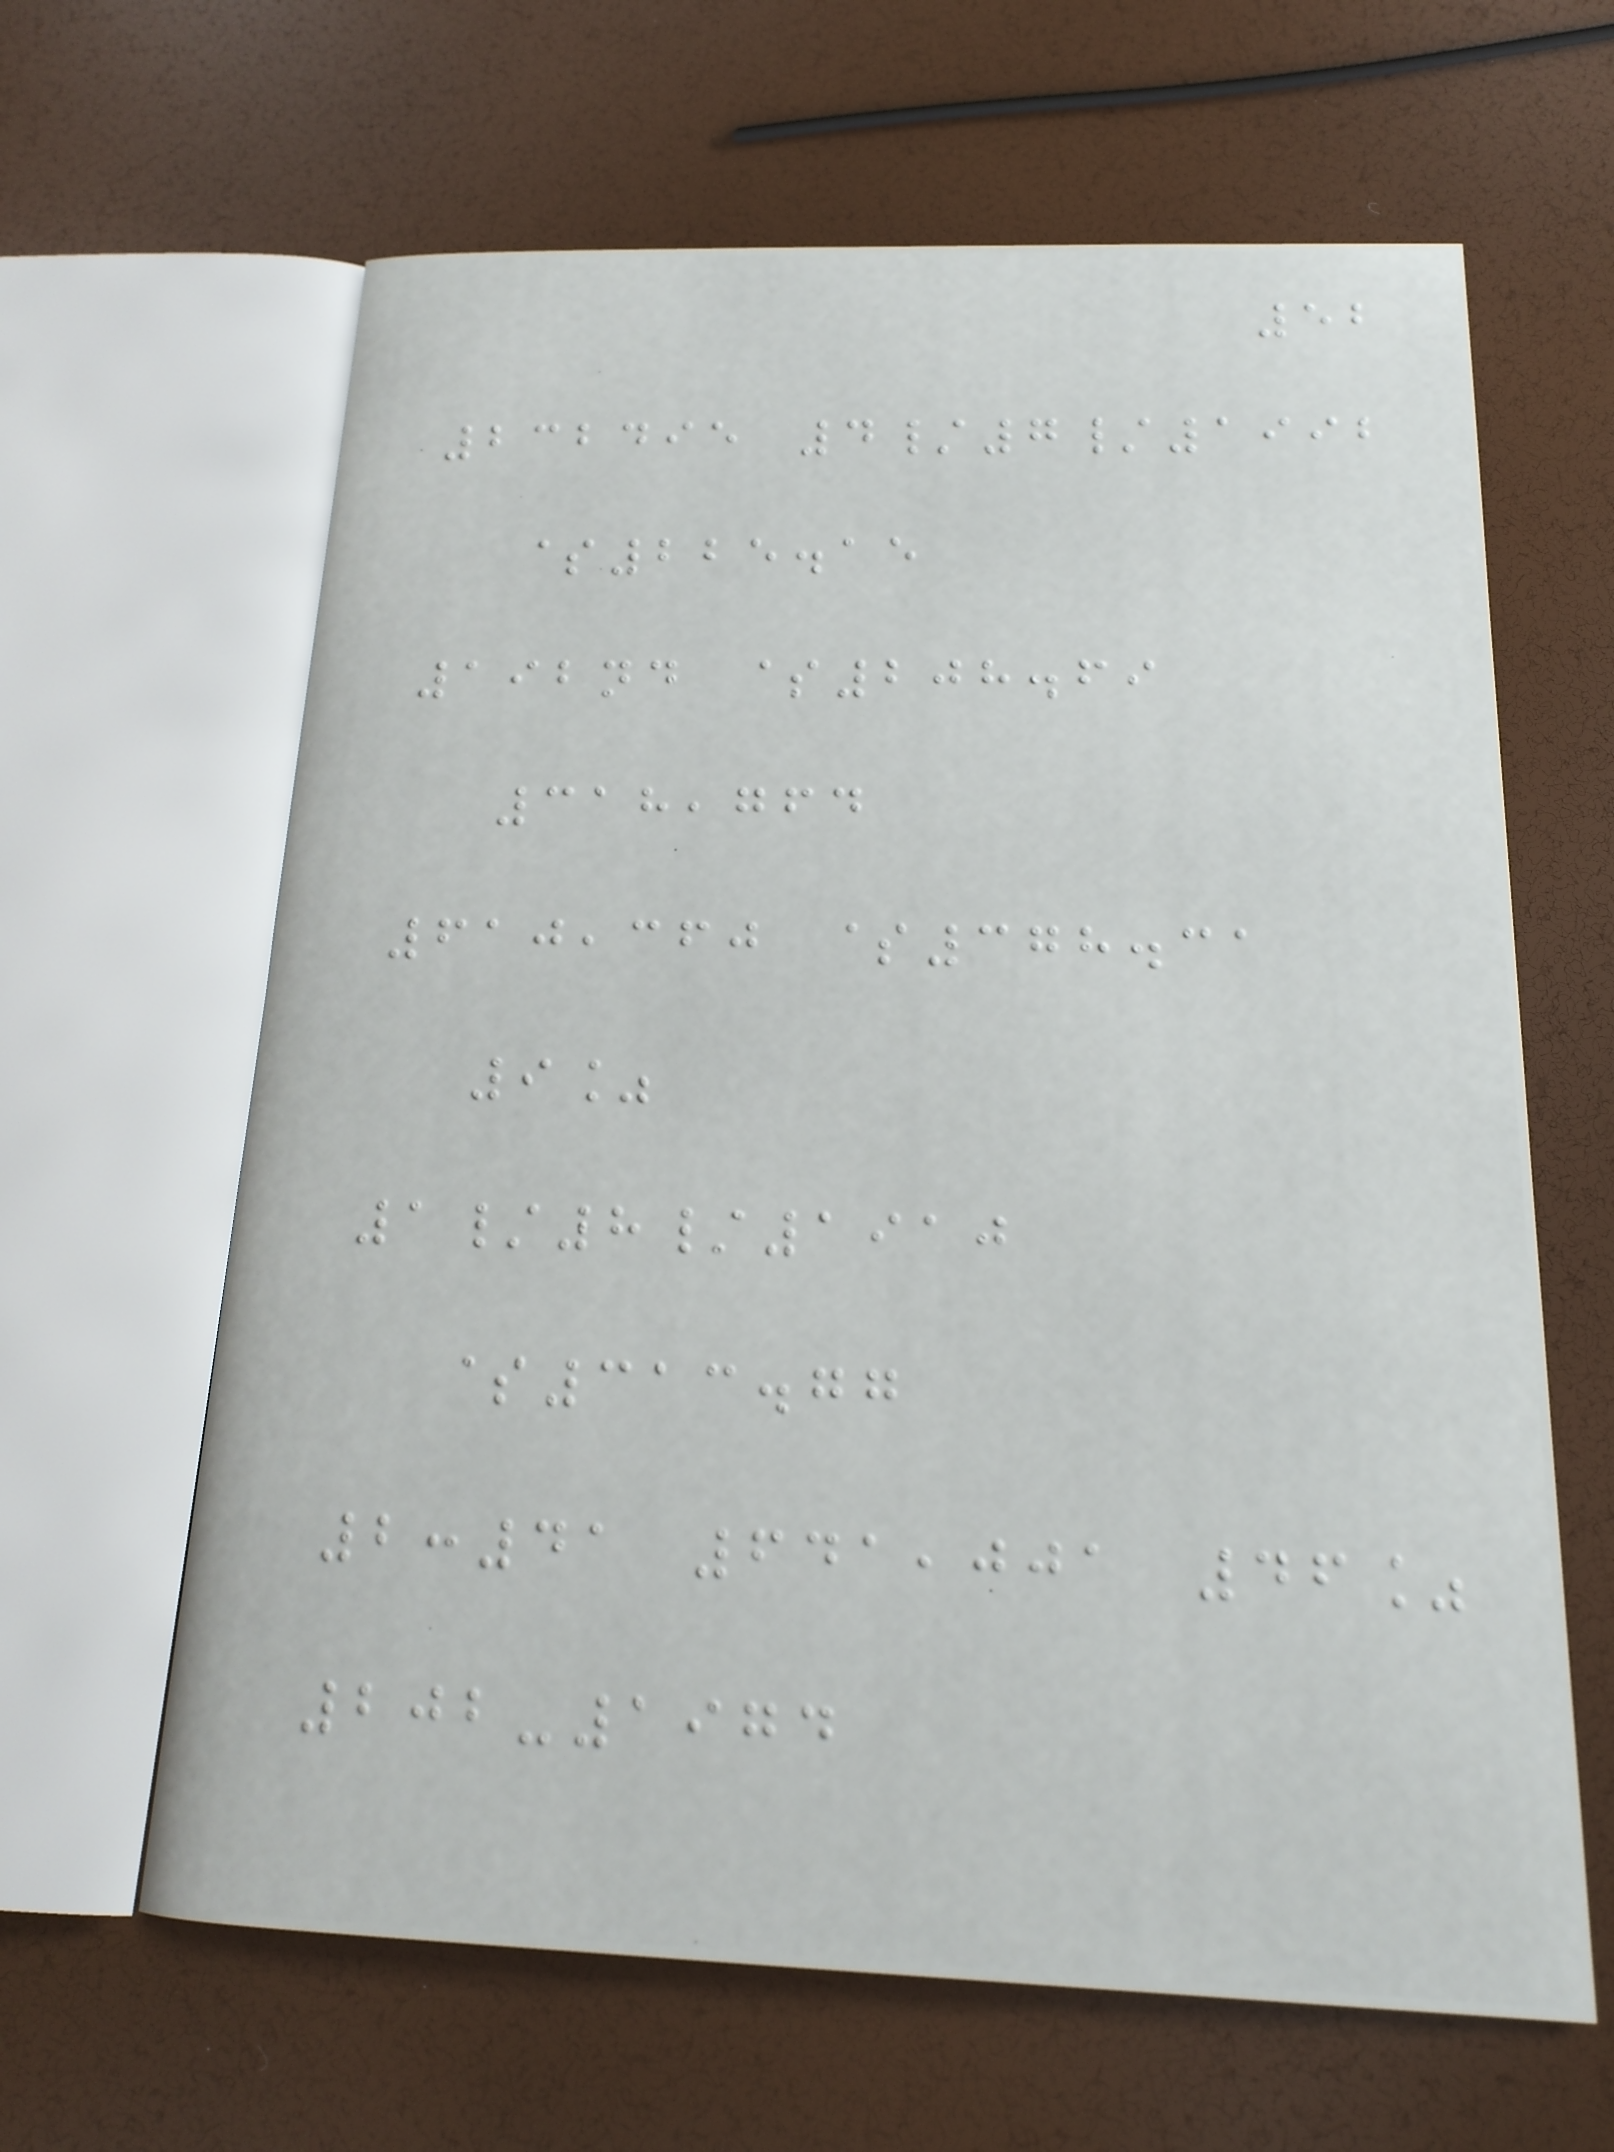52
232495 4/7/1992
$225.15
192nd $208.69
318,764
610,360 $378.31
9%
1/8/1910
$313.77
2:41 641,001 46%
202-1974
